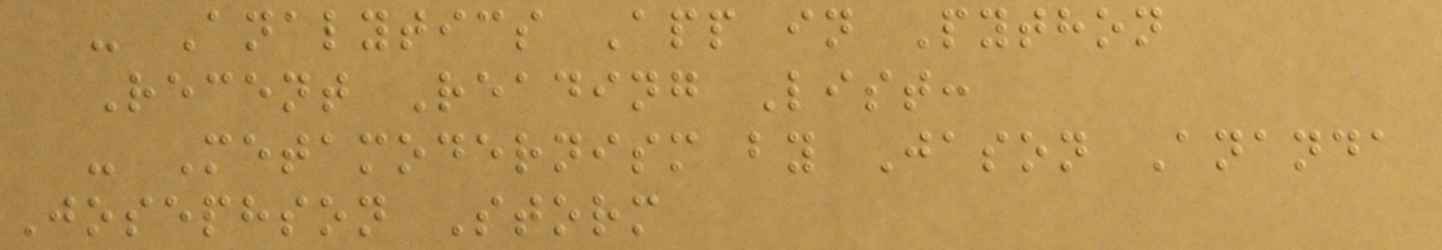- Analytics App in Python
Recent Reading List:
- Metamodernism by Jason Ananda
Josephson Storm
